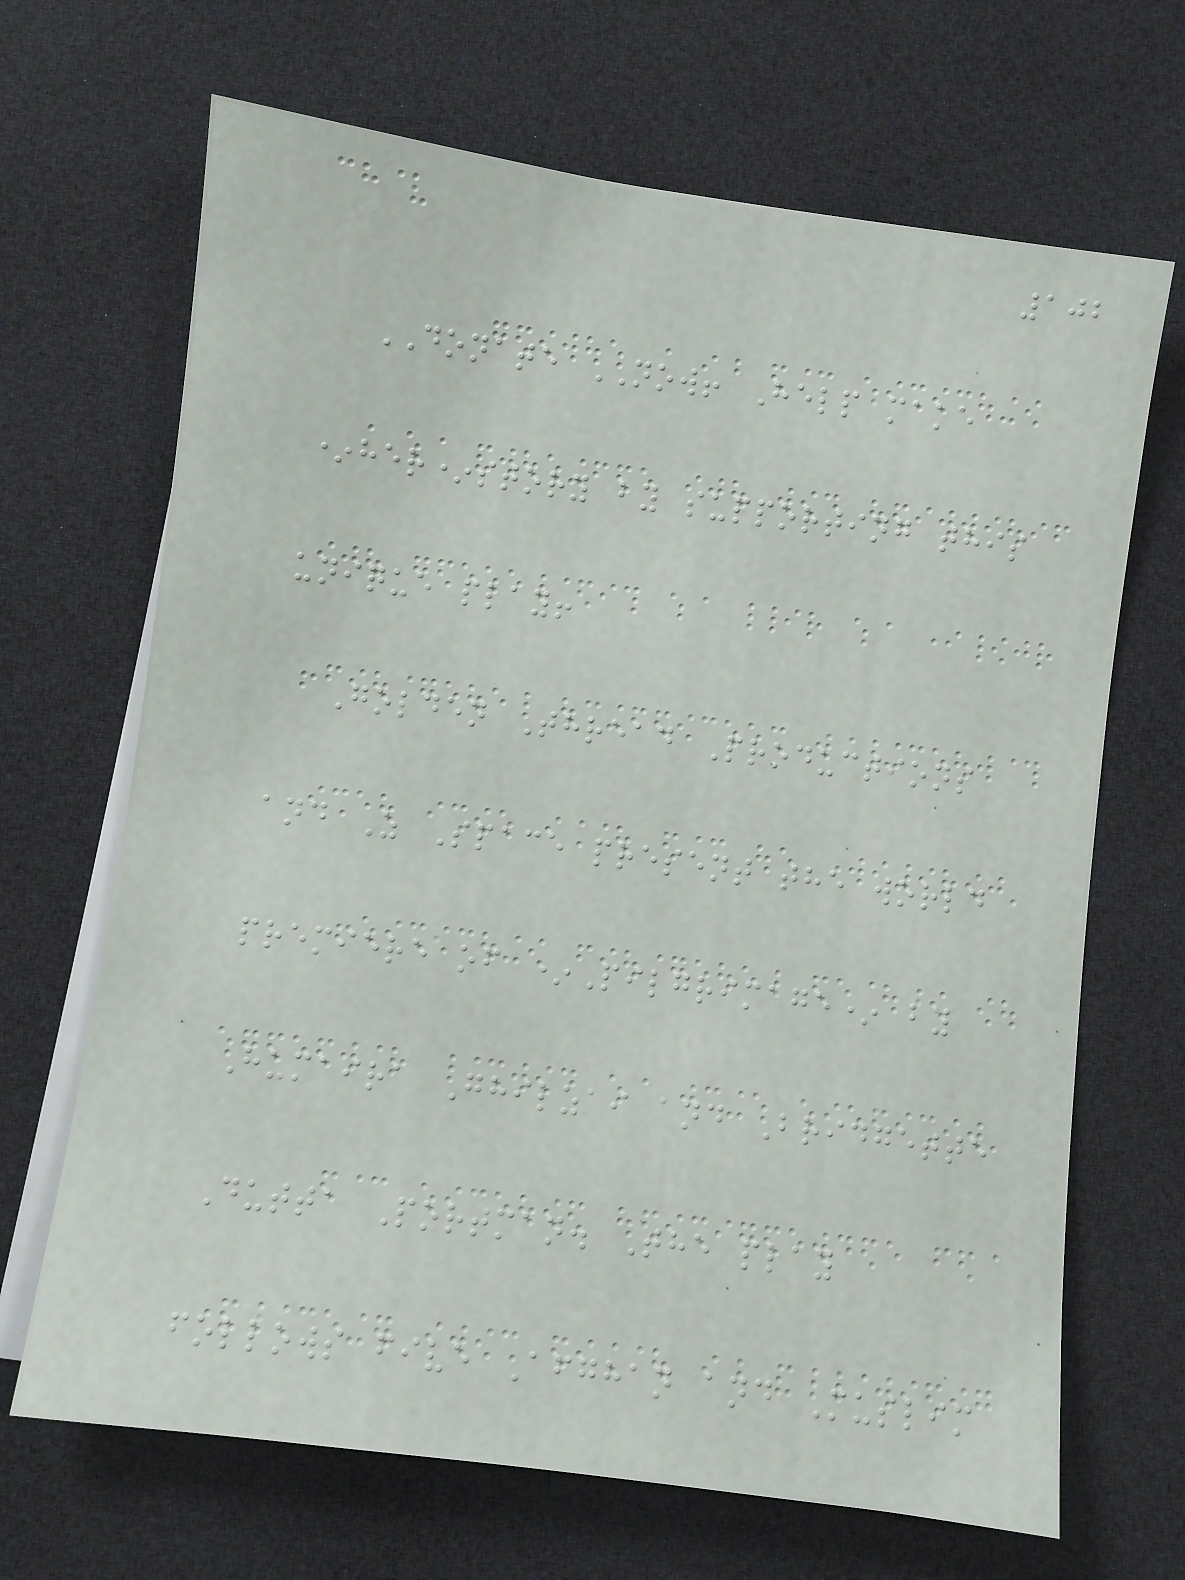102
DONATE NOW! Help make
*her*story by supporting this
unique play!
Golden Thread Productions
and Z Space present the world
premiere of *Pilgrimage* by
Humaira Ghilzai and Bridgette
Dutta Portman. The play
follows five Afghan and Muslim
